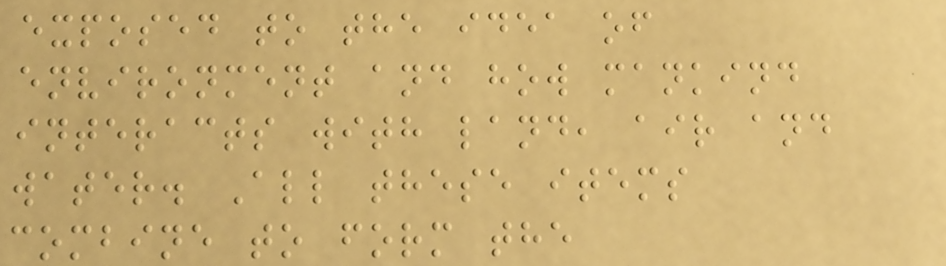exposed to the idea of
environment and how mankind
interacts with land, air and
water. All these items
combine to form the
